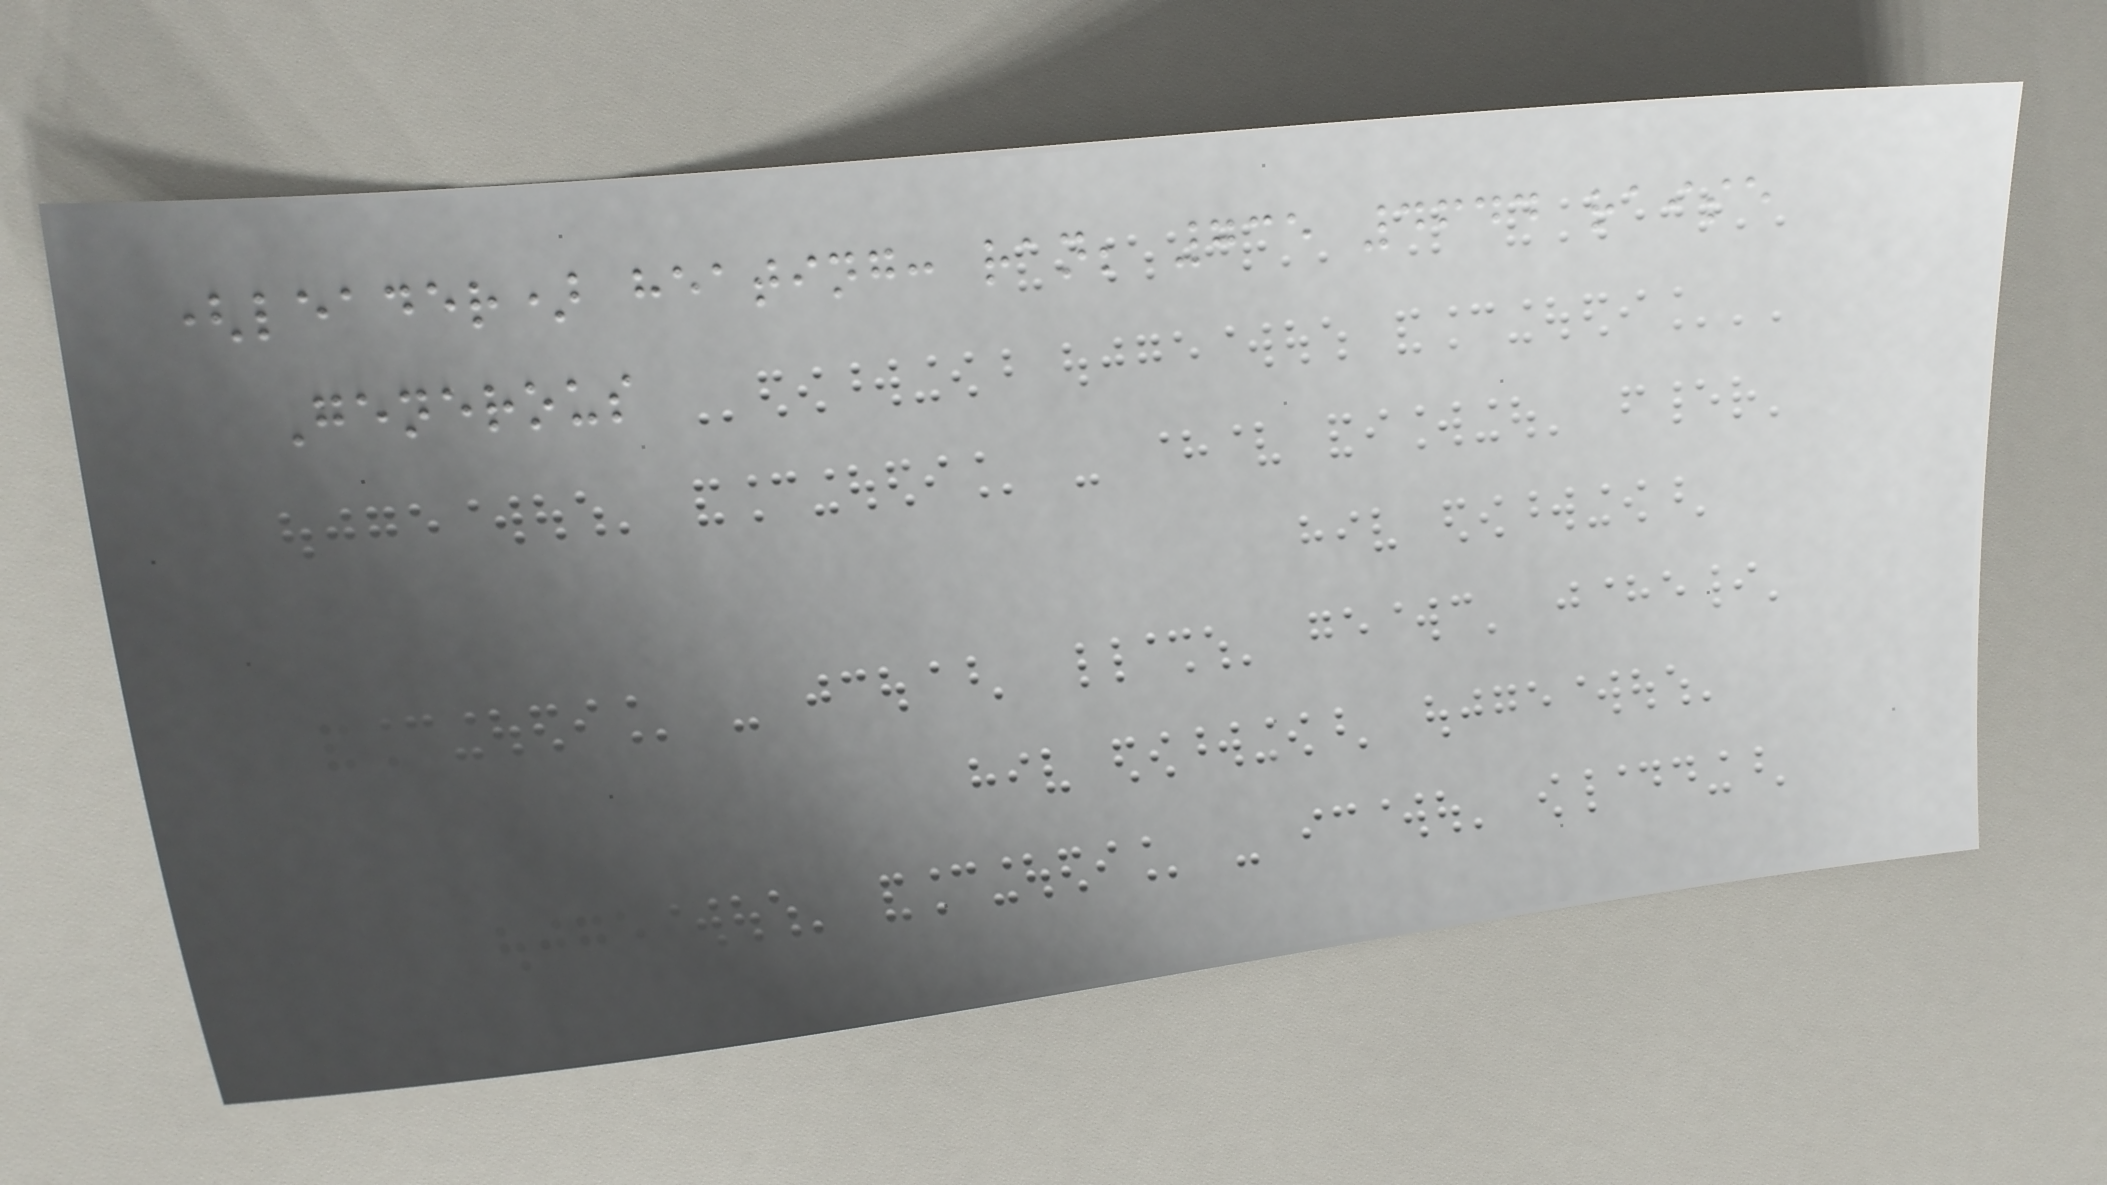(leader) heating: ran; 735 4644 raise
Generous
